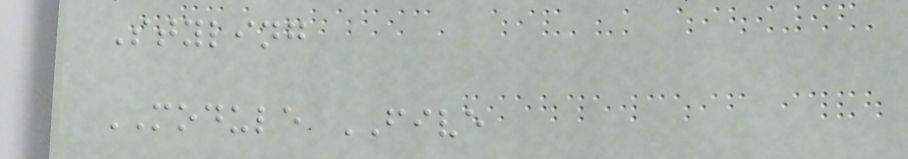Styling
MODULE FIVE
